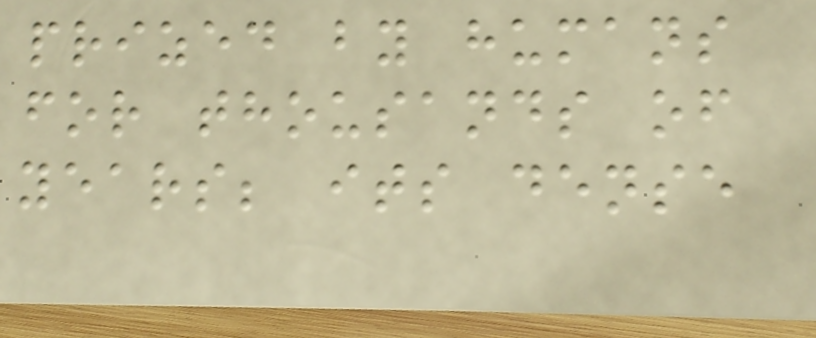prized by humans
for thousands of
years; its dense
